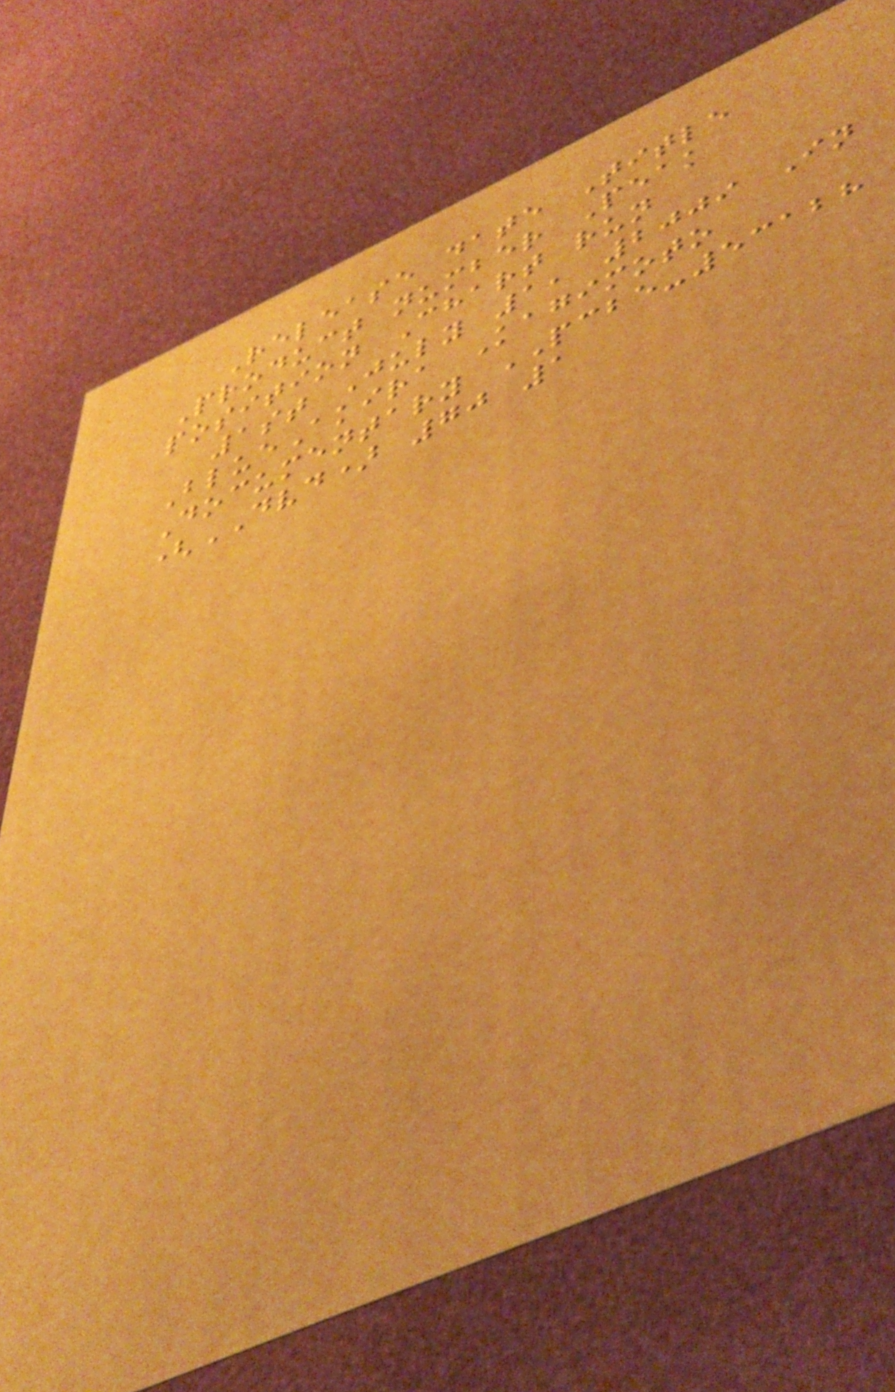Release date Title
Product number Peak
position Chart run
1st July 1, 2009 In
BlueAkira Kagimoto
Documentary PCBE-53128
(DVD) 70 1
